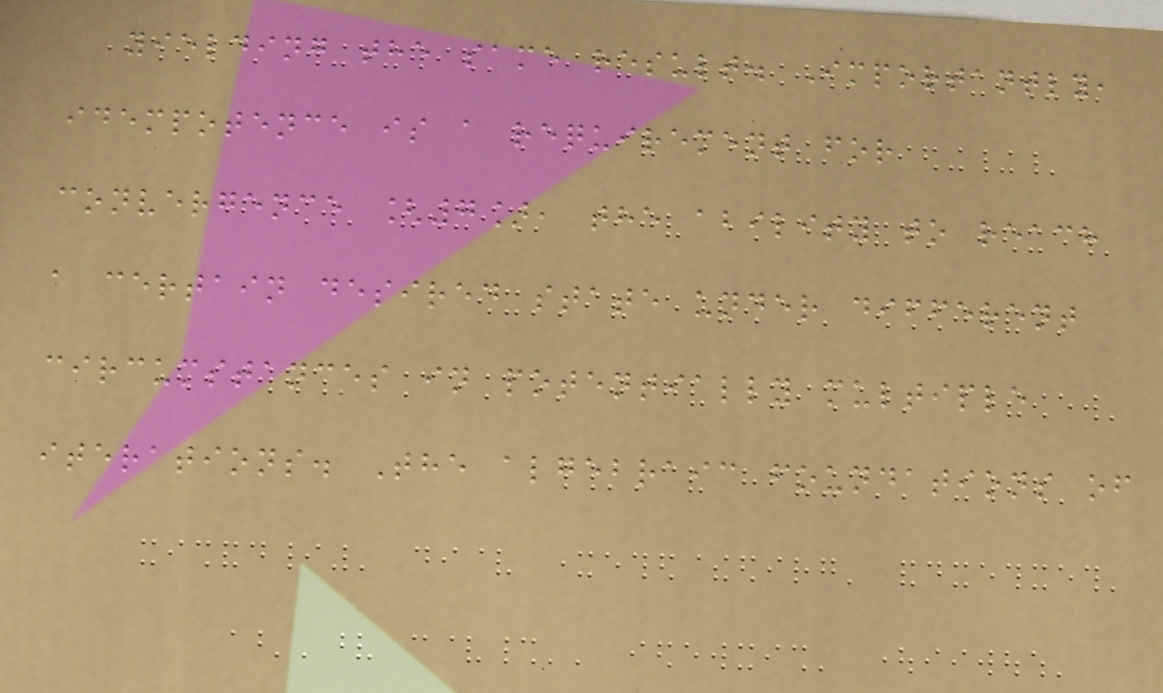yielding the same result. Importantly,
idempotence is a requirement for
convergence [7], the ability to reach
a certain desired state under different
circumstances in potentially multiple
iterations. The algebraic foundations of
